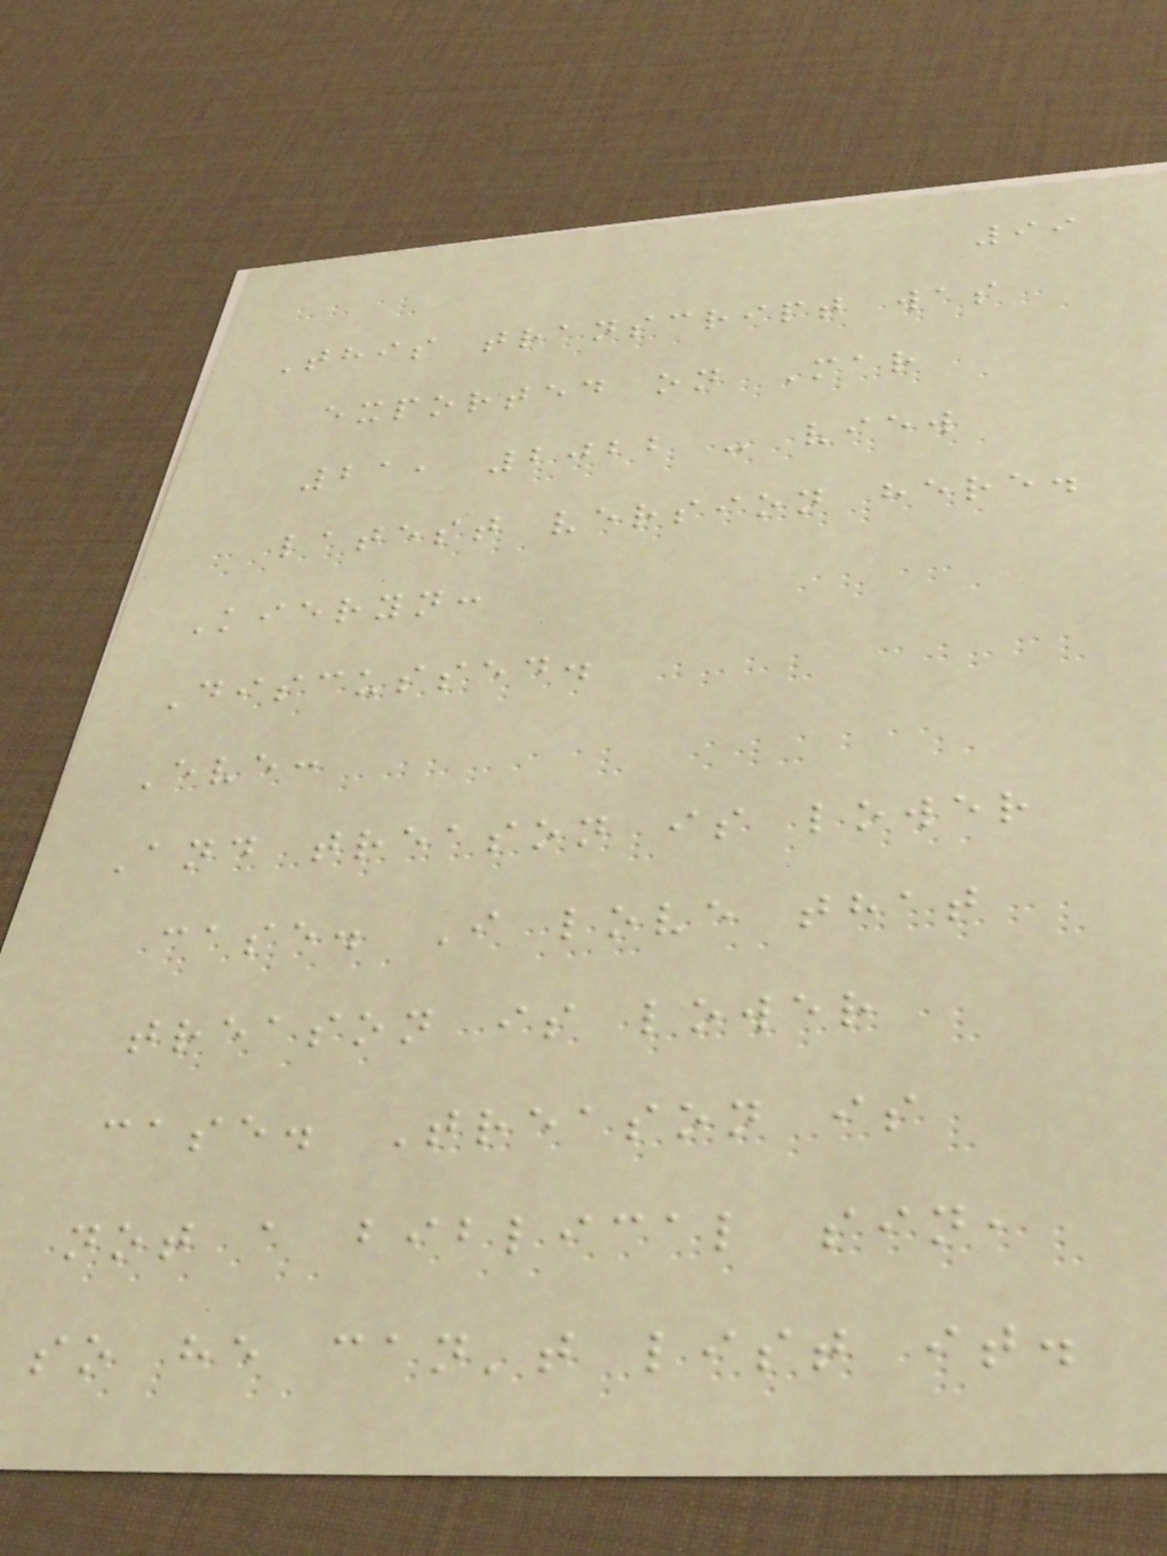99
This transcript was
exported on Mar
21, 2022 - view
latest version here.
Kieryn:
Discussed.
Eve:
And treason is lower
case. I love that
treason is lower
case. Treason is
not a biblical sin,
so he can't list it.
